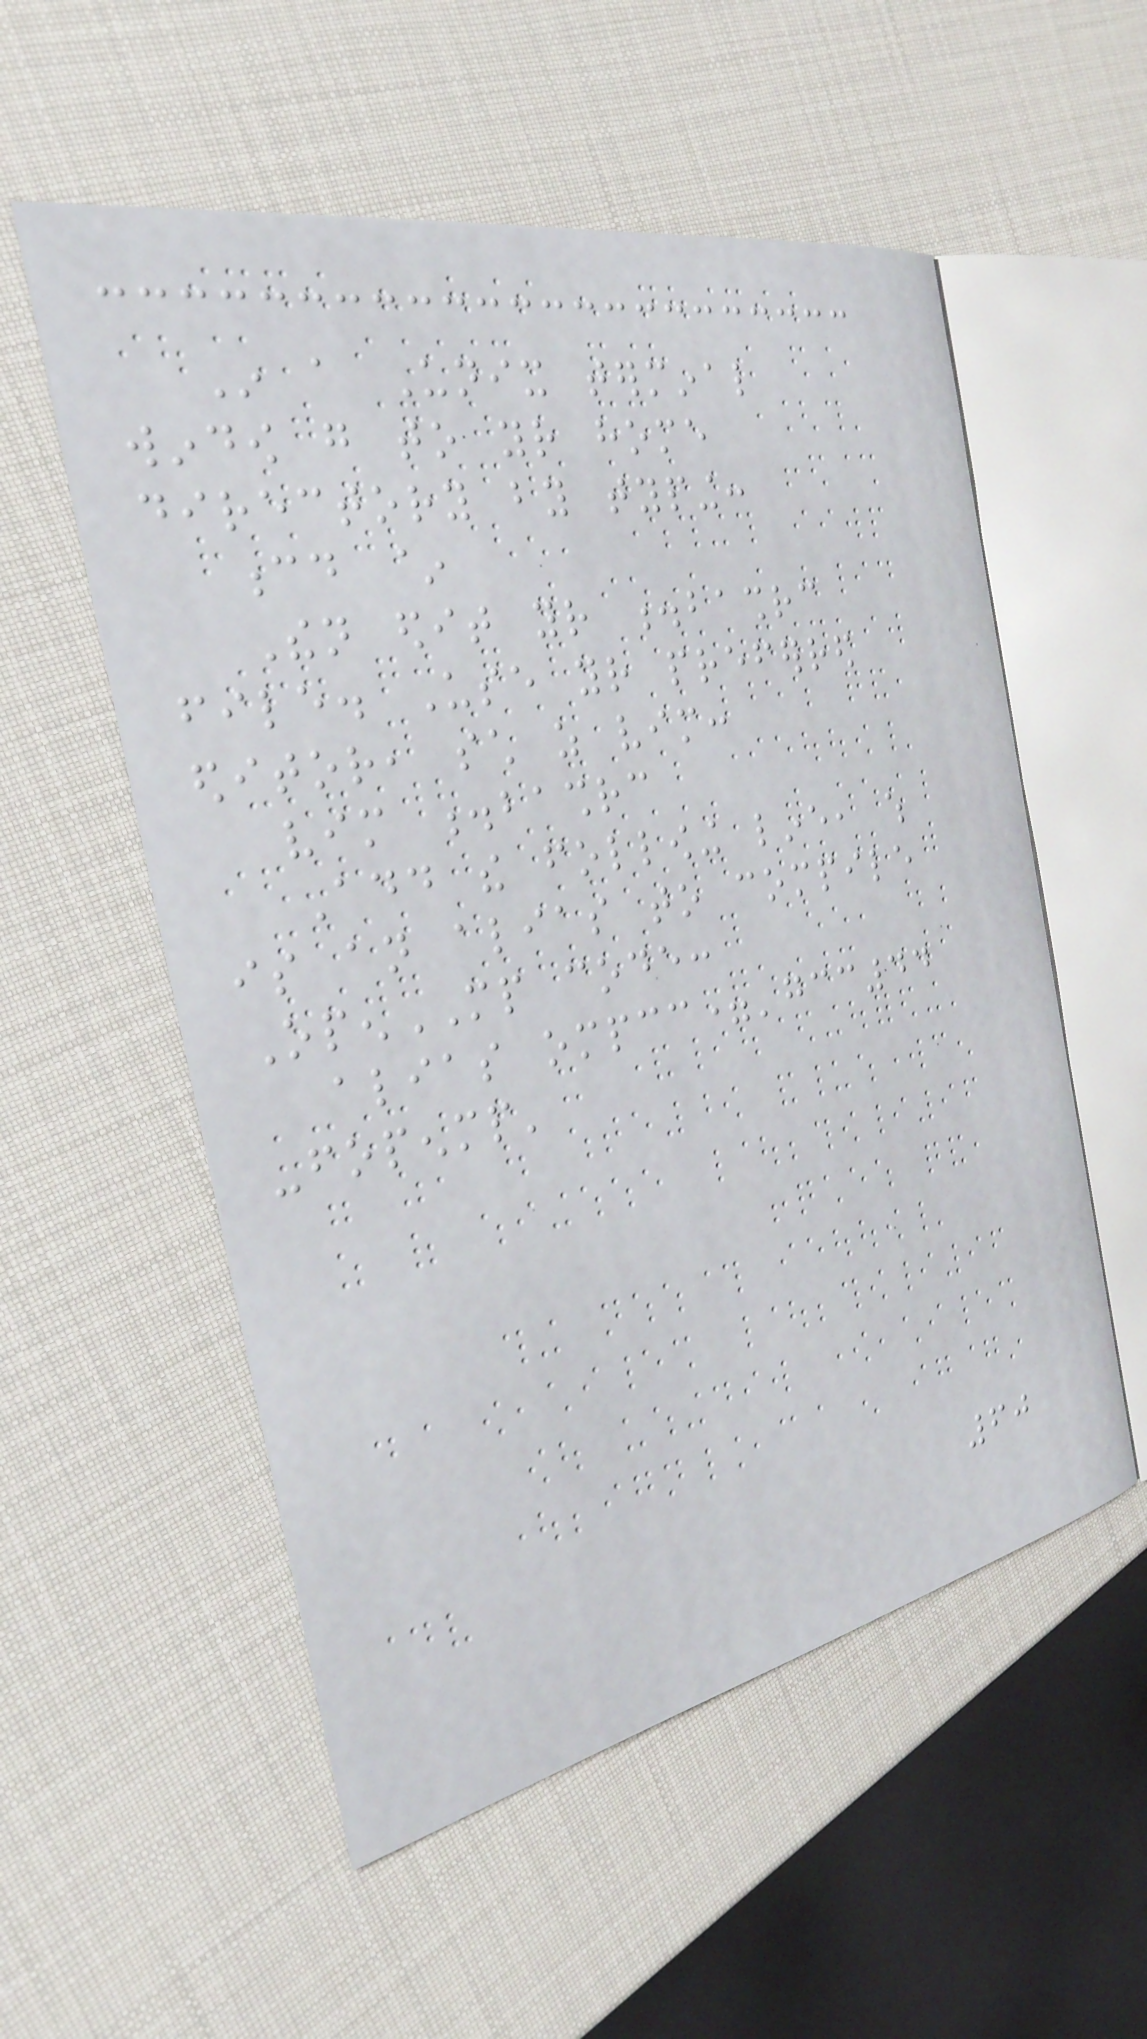In a Unix terminal
window go to your home
directory by typing:
cd ~
Then edit your .bashrc
file. Use your preferred
editor, such as vim:
vim .bashrc
Add the following line, which
is an alias to compile
OpenMP code:
alias ompcc='gcc44
-fopenmp'
60
